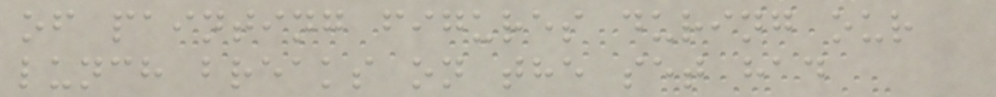of painting figures during our
lunch breaks on the set had
